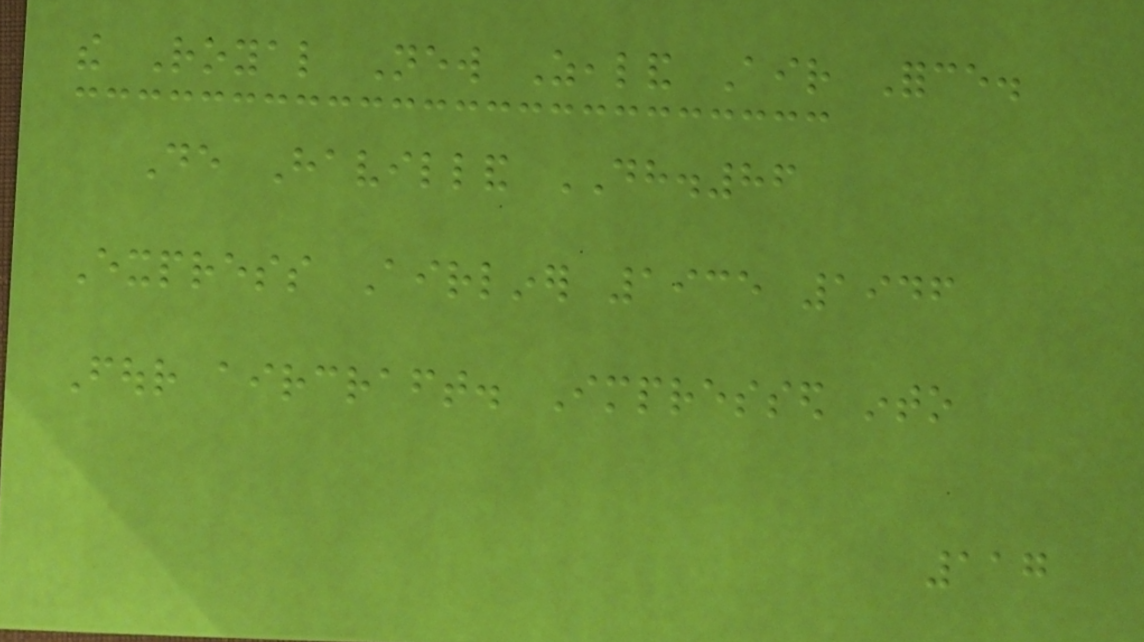the Royal New Zealand Air Force.
De Havilland DH.86
Express Airliner 1935 1946
Four aircraft. Impressed into
117
